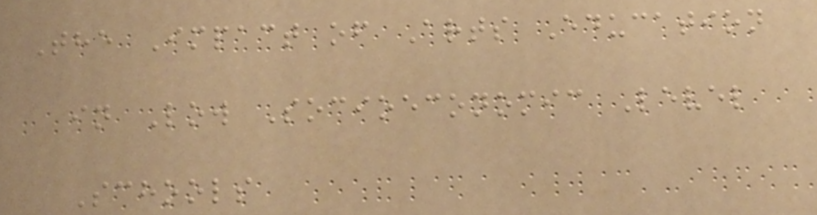The Impact of Arts Education
in Low Socioeconomic Level
Schools
